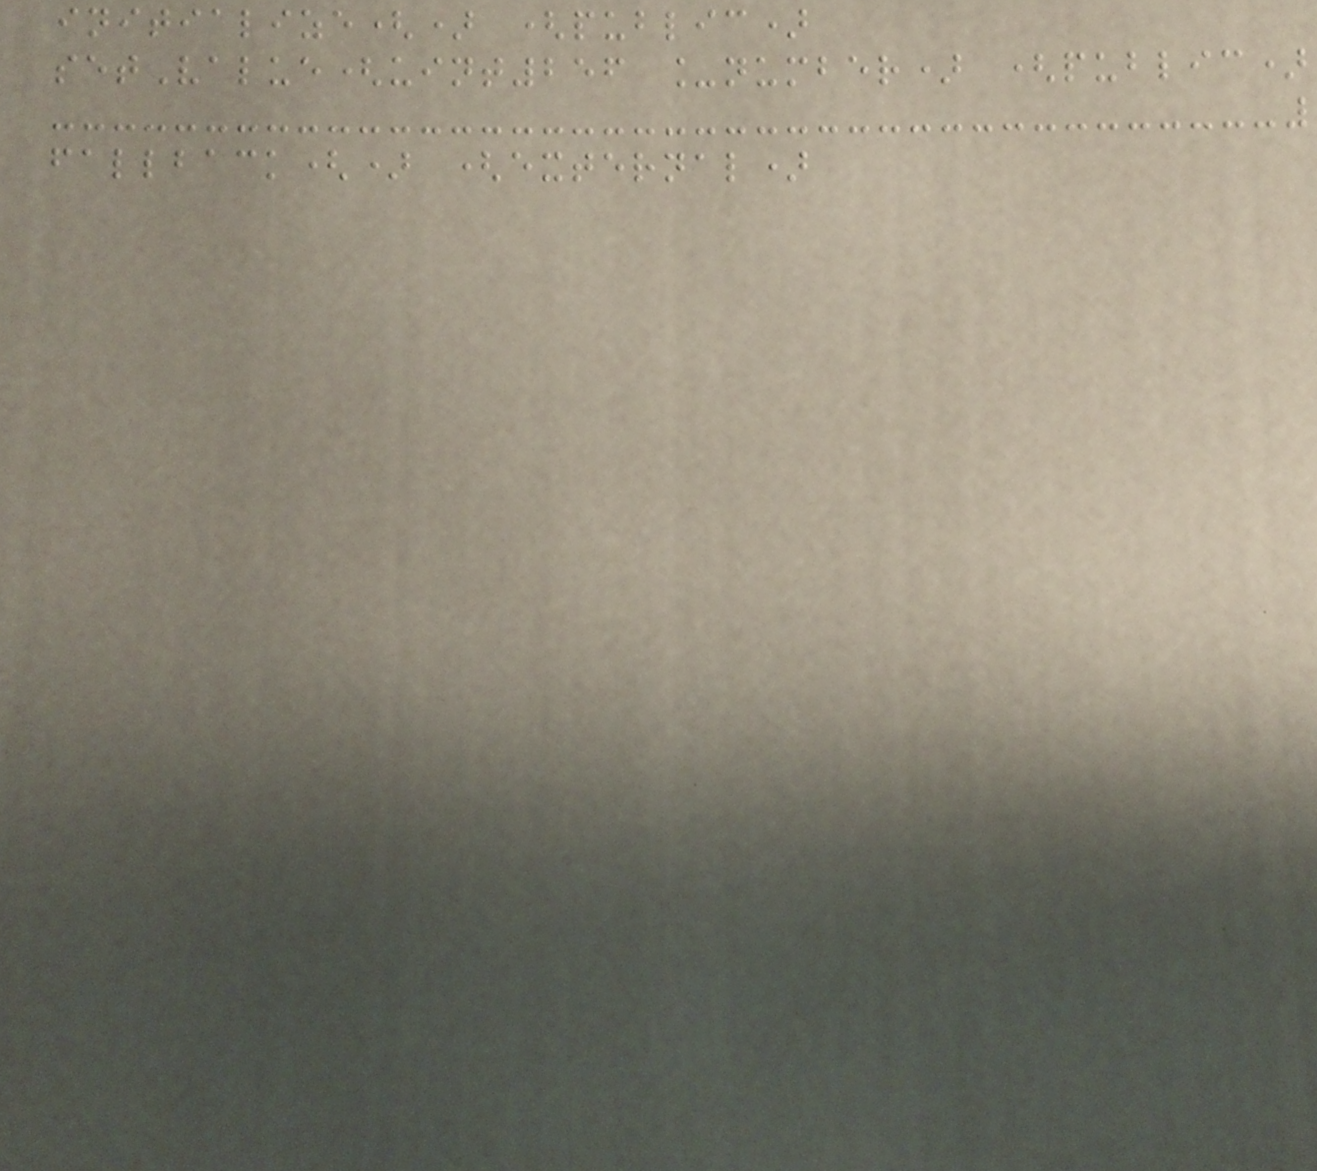initialize() (public)
setValue(uint256 _number) (public)
fallback() (external)
